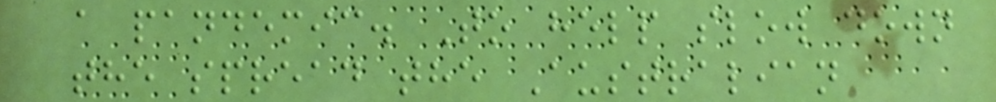a pandemic. To help slow down
the spread the Australian
